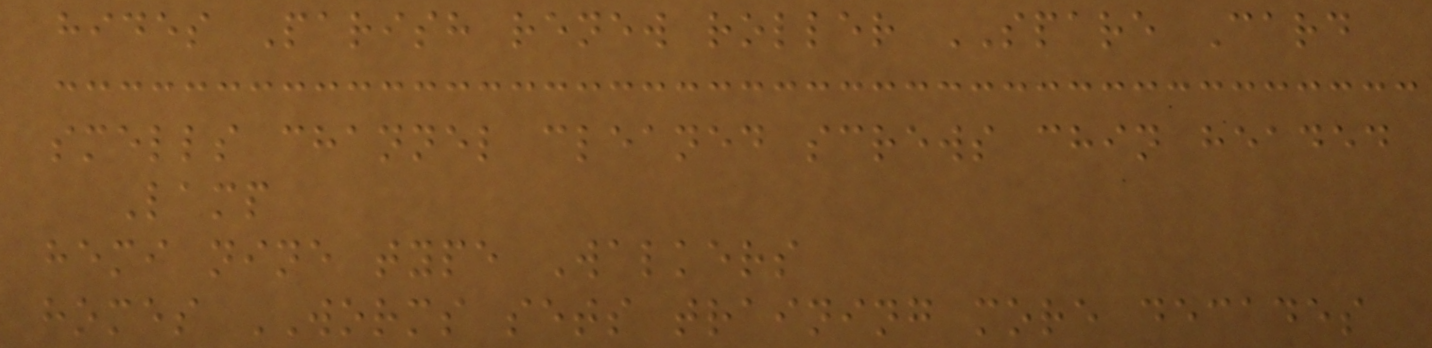hides Parish renew roller SPARE Card
smells channel cleaned screws chin headed
Lamp
hemi nine type Walkers
homes WORMS sets training more decades
